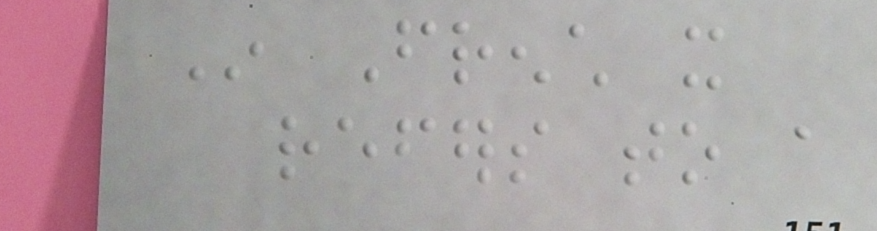In French it
refers to a
